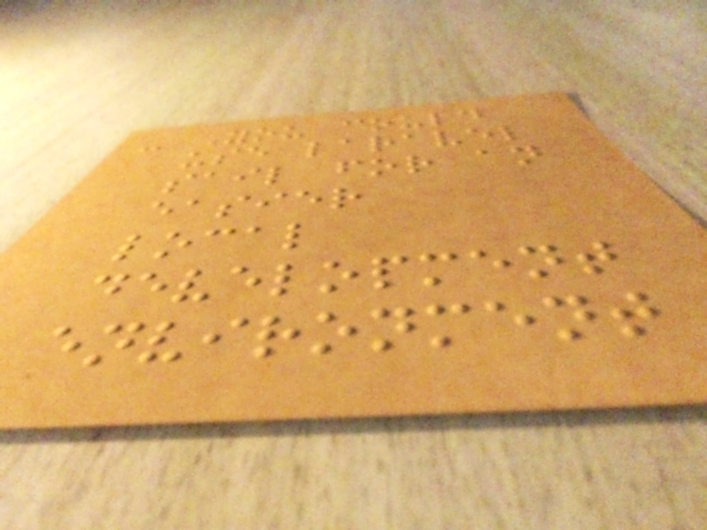- You could
use laravel
sail for an
easier
local
development
environment
